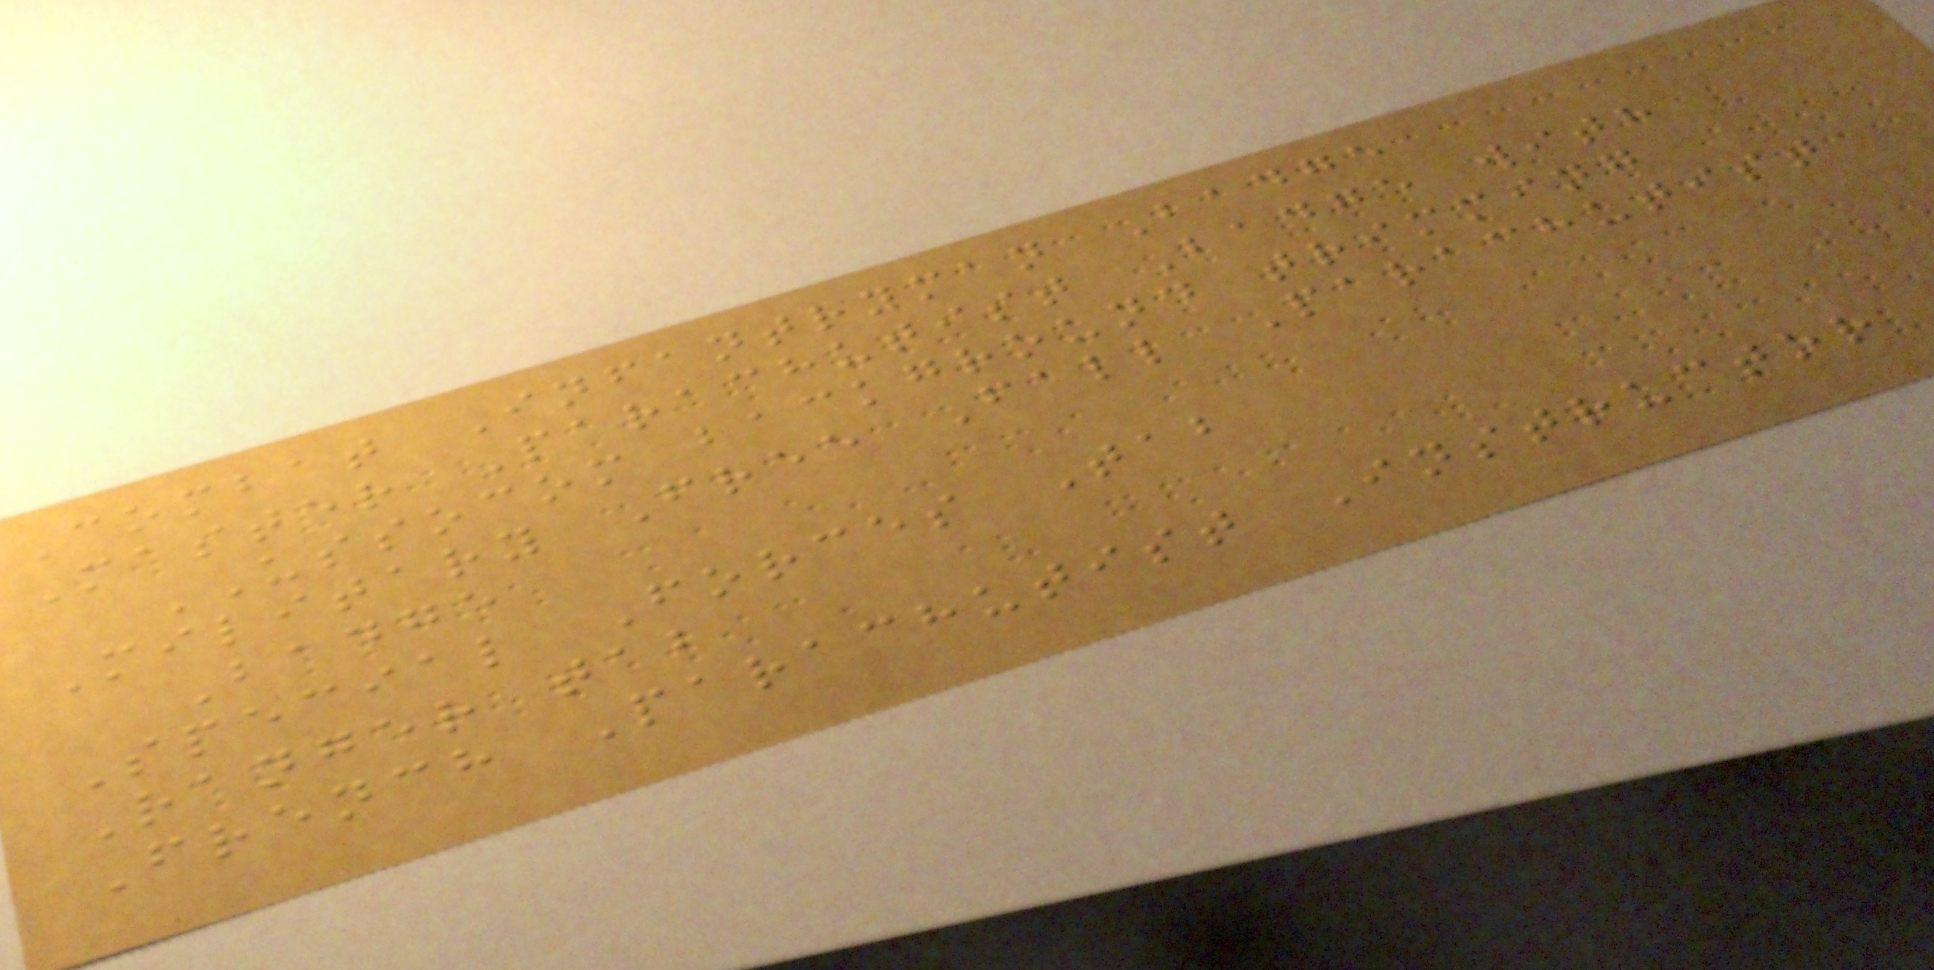Combat Infantryman Badge
Master Parachutist Badge with
USSOCOM background trimming
Military Free Fall Parachutist
Badge
Special Forces Tab
Ranger tab
French Parachutist Instructor
